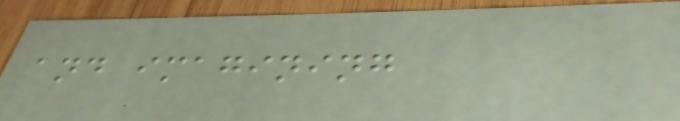and imagining
